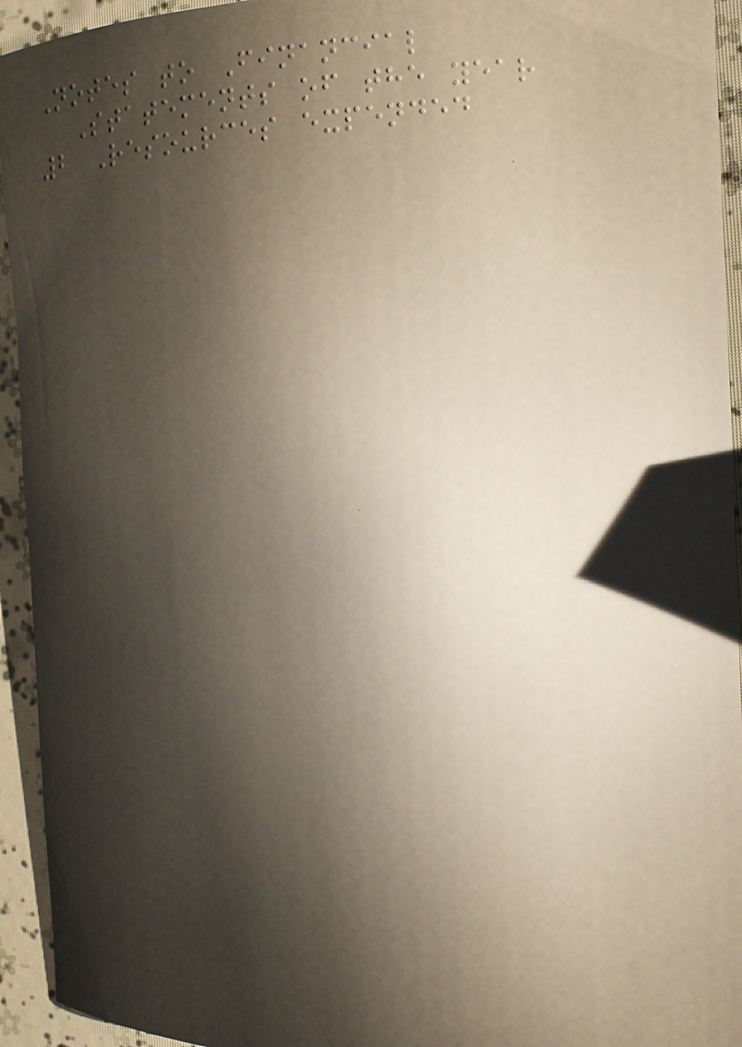Notes to Financial
Statements of the year
2 Resources expended
